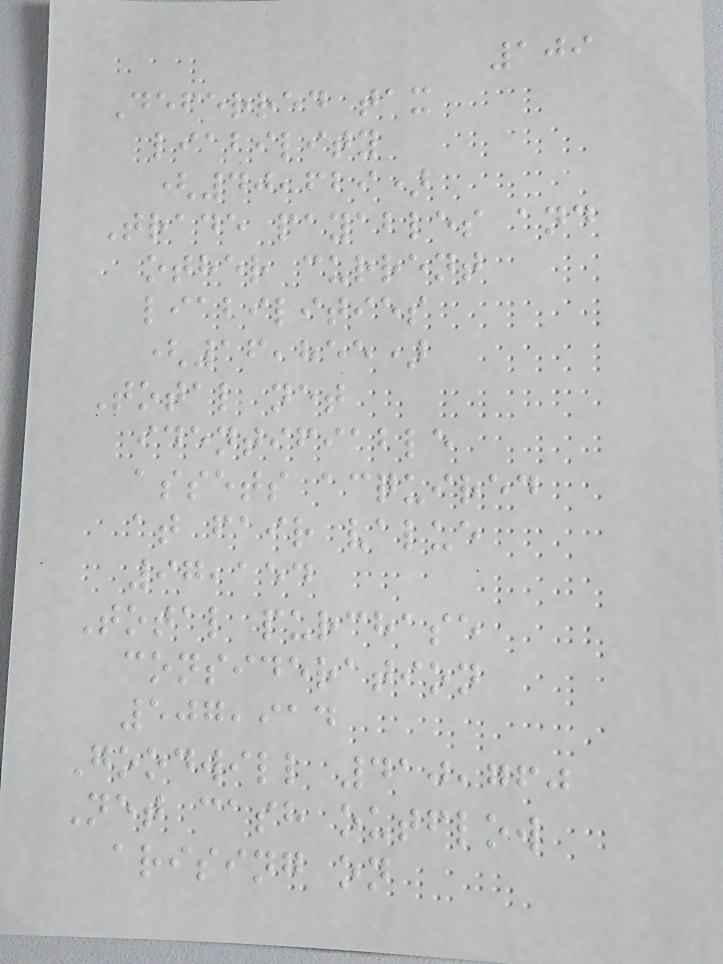109
Deferred tax
liability
(40,629)
Trade payables and
other current
liabilities
(16,855)
Total net
identifiable
assets acquired
at fair value
97,154
Total purchase
consideration
507,914
Goodwill 410,760
Net cash outflow
arising on
